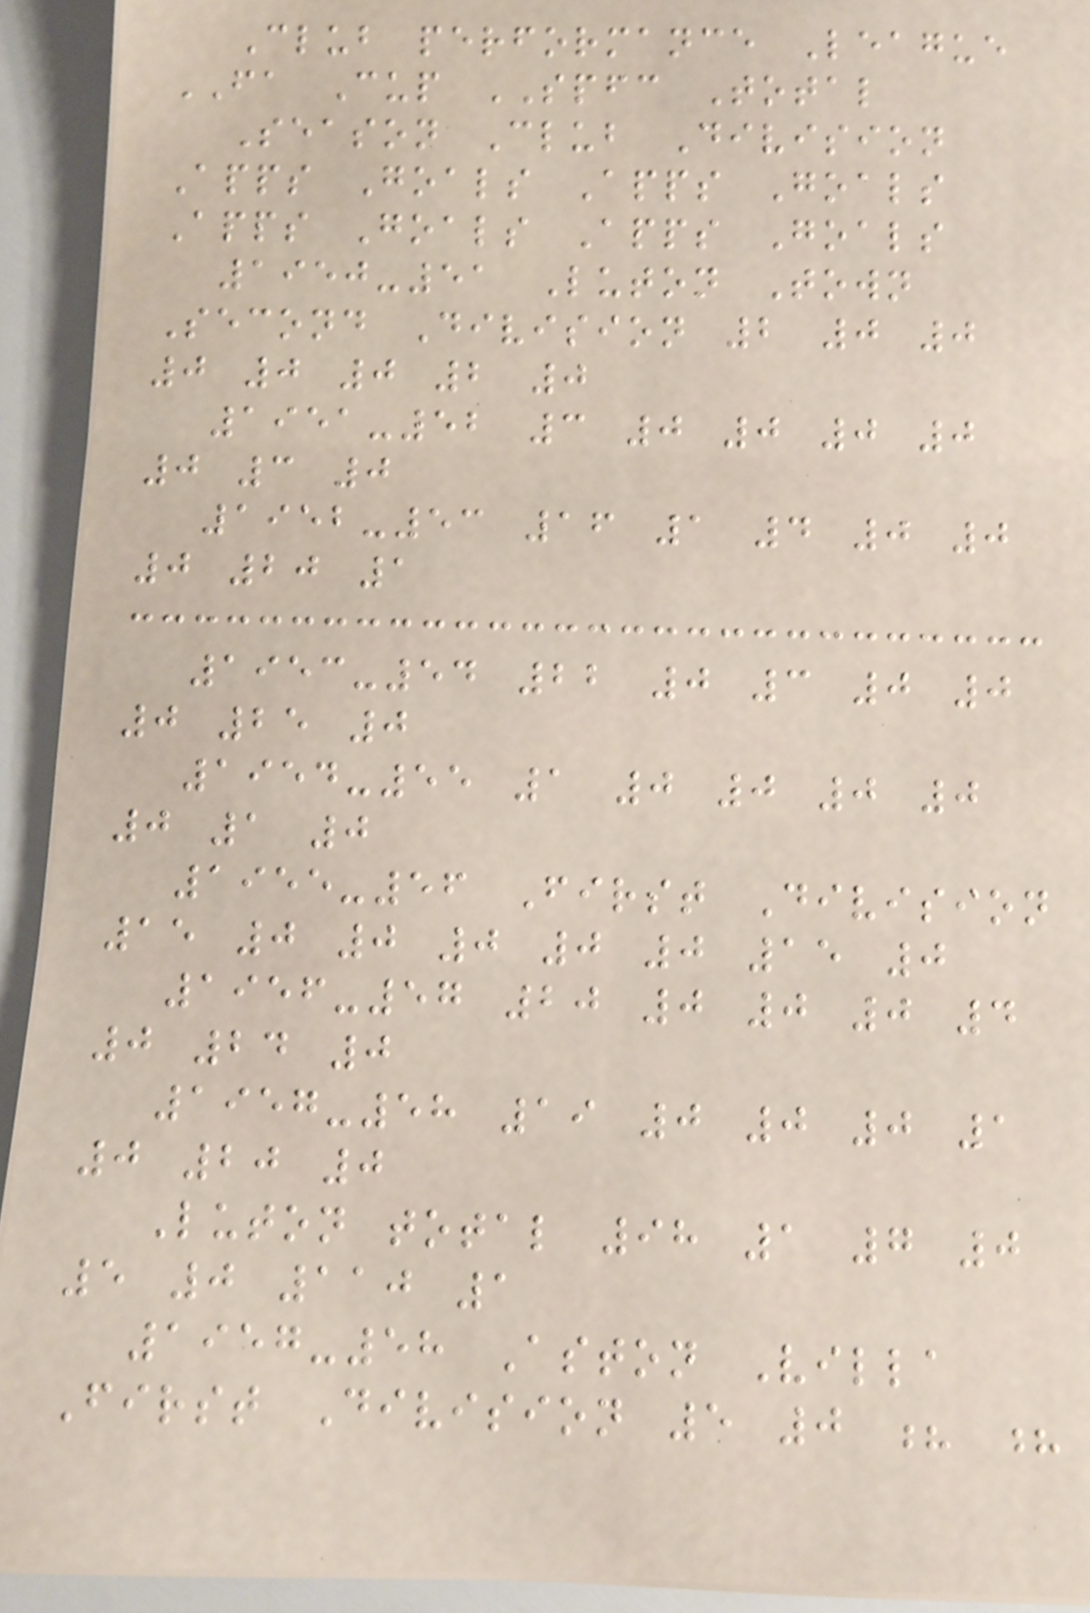Club performance League
FA Cup SPFC Total
Season Club Division
Apps Goals Apps Goals
Apps Goals Apps Goals
1950-51 Luton Town
Second Division 2 0 0
0 0 0 2 0
1951-52 3 0 0 0 0
0 3 0
1952-53 16 1 4 0 0
0 20 1
1953-54 22 0 3 0 0
0 25 0
1954-55 1 0 0 0 0
0 1 0
1955-56 First Division
15 0 0 0 0 0 15 0
1956-57 20 0 0 0 4
0 24 0
1957-58 19 0 0 0 1
0 20 0
Luton total 98 1 7 0
5 0 110 1
1957-58 Aston Villa
First Division 5 0 ? ?
